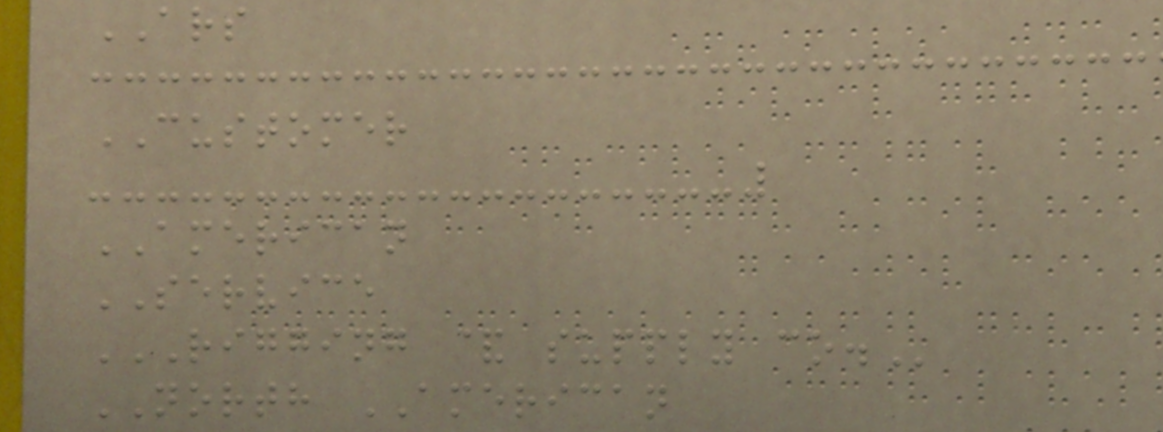ARS
CUSTOMER
AMERICAN
SERVICE
RIGGING & SUPPLY CO.
NORTH AMERICAN
